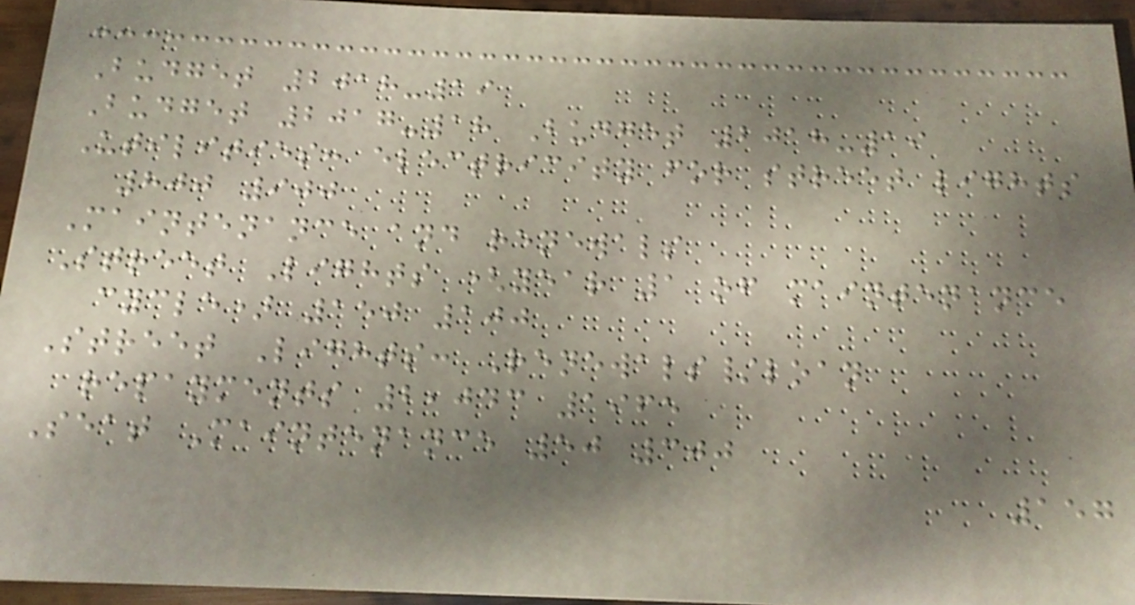Budget 2018-19
Budget 2017-18 Budget 2018-19
Utilities: electricity for street lights
800 900
Maintenance and renewals
Street Lights (year 1 of maintenance
cycle) 150 100
Street Lights: Renewals/loan
repayments 2,043 1965
Seat Maintenance 50 300
157
